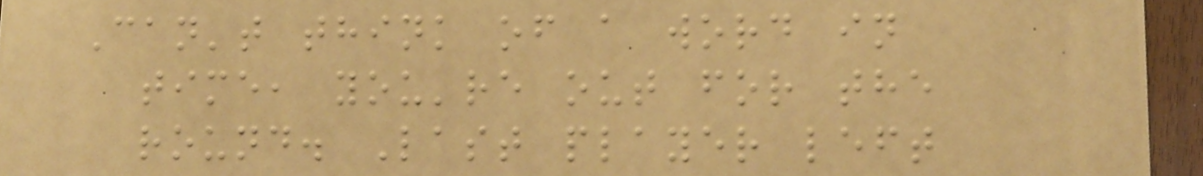Can't think of a word in
time, you're out for the
round. Last player left
